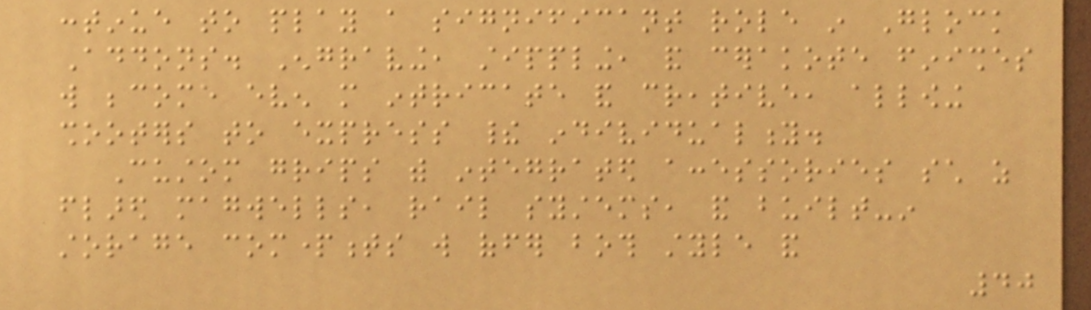continue to play a significant role in Glock
Addons. Engraving, stippling, and cerakote finishes
will become even more intricate and creative, allowing
shooters to express their individuality.
Custom grips with integrated accessories such as
flared magwells, rail systems, and built-in
storage compartments will offer both style and
40
